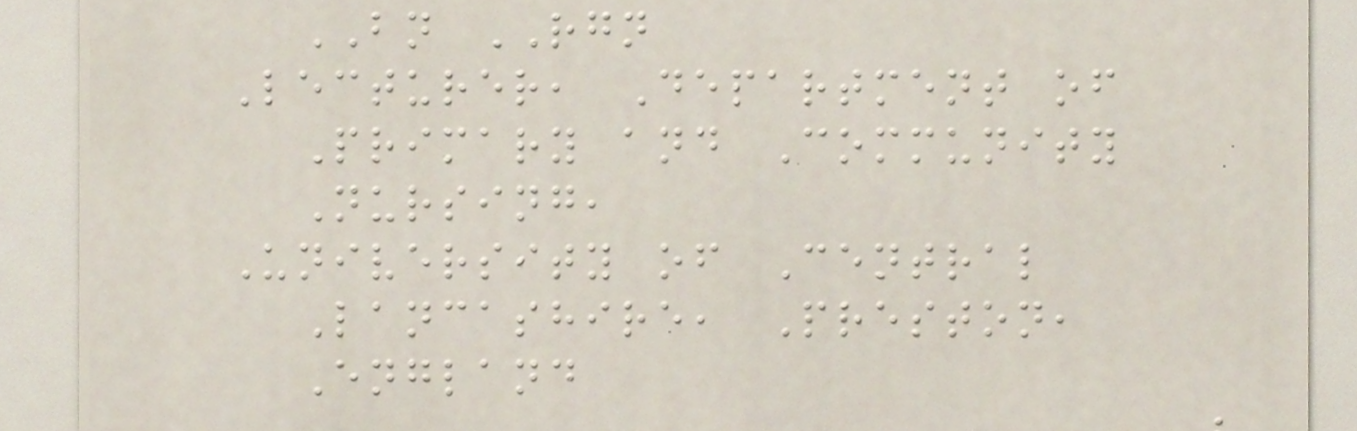BN RGN
Lecturer, Department of
Primary and Community
Nursing,
University of Central
Lancashire, Preston,
England
